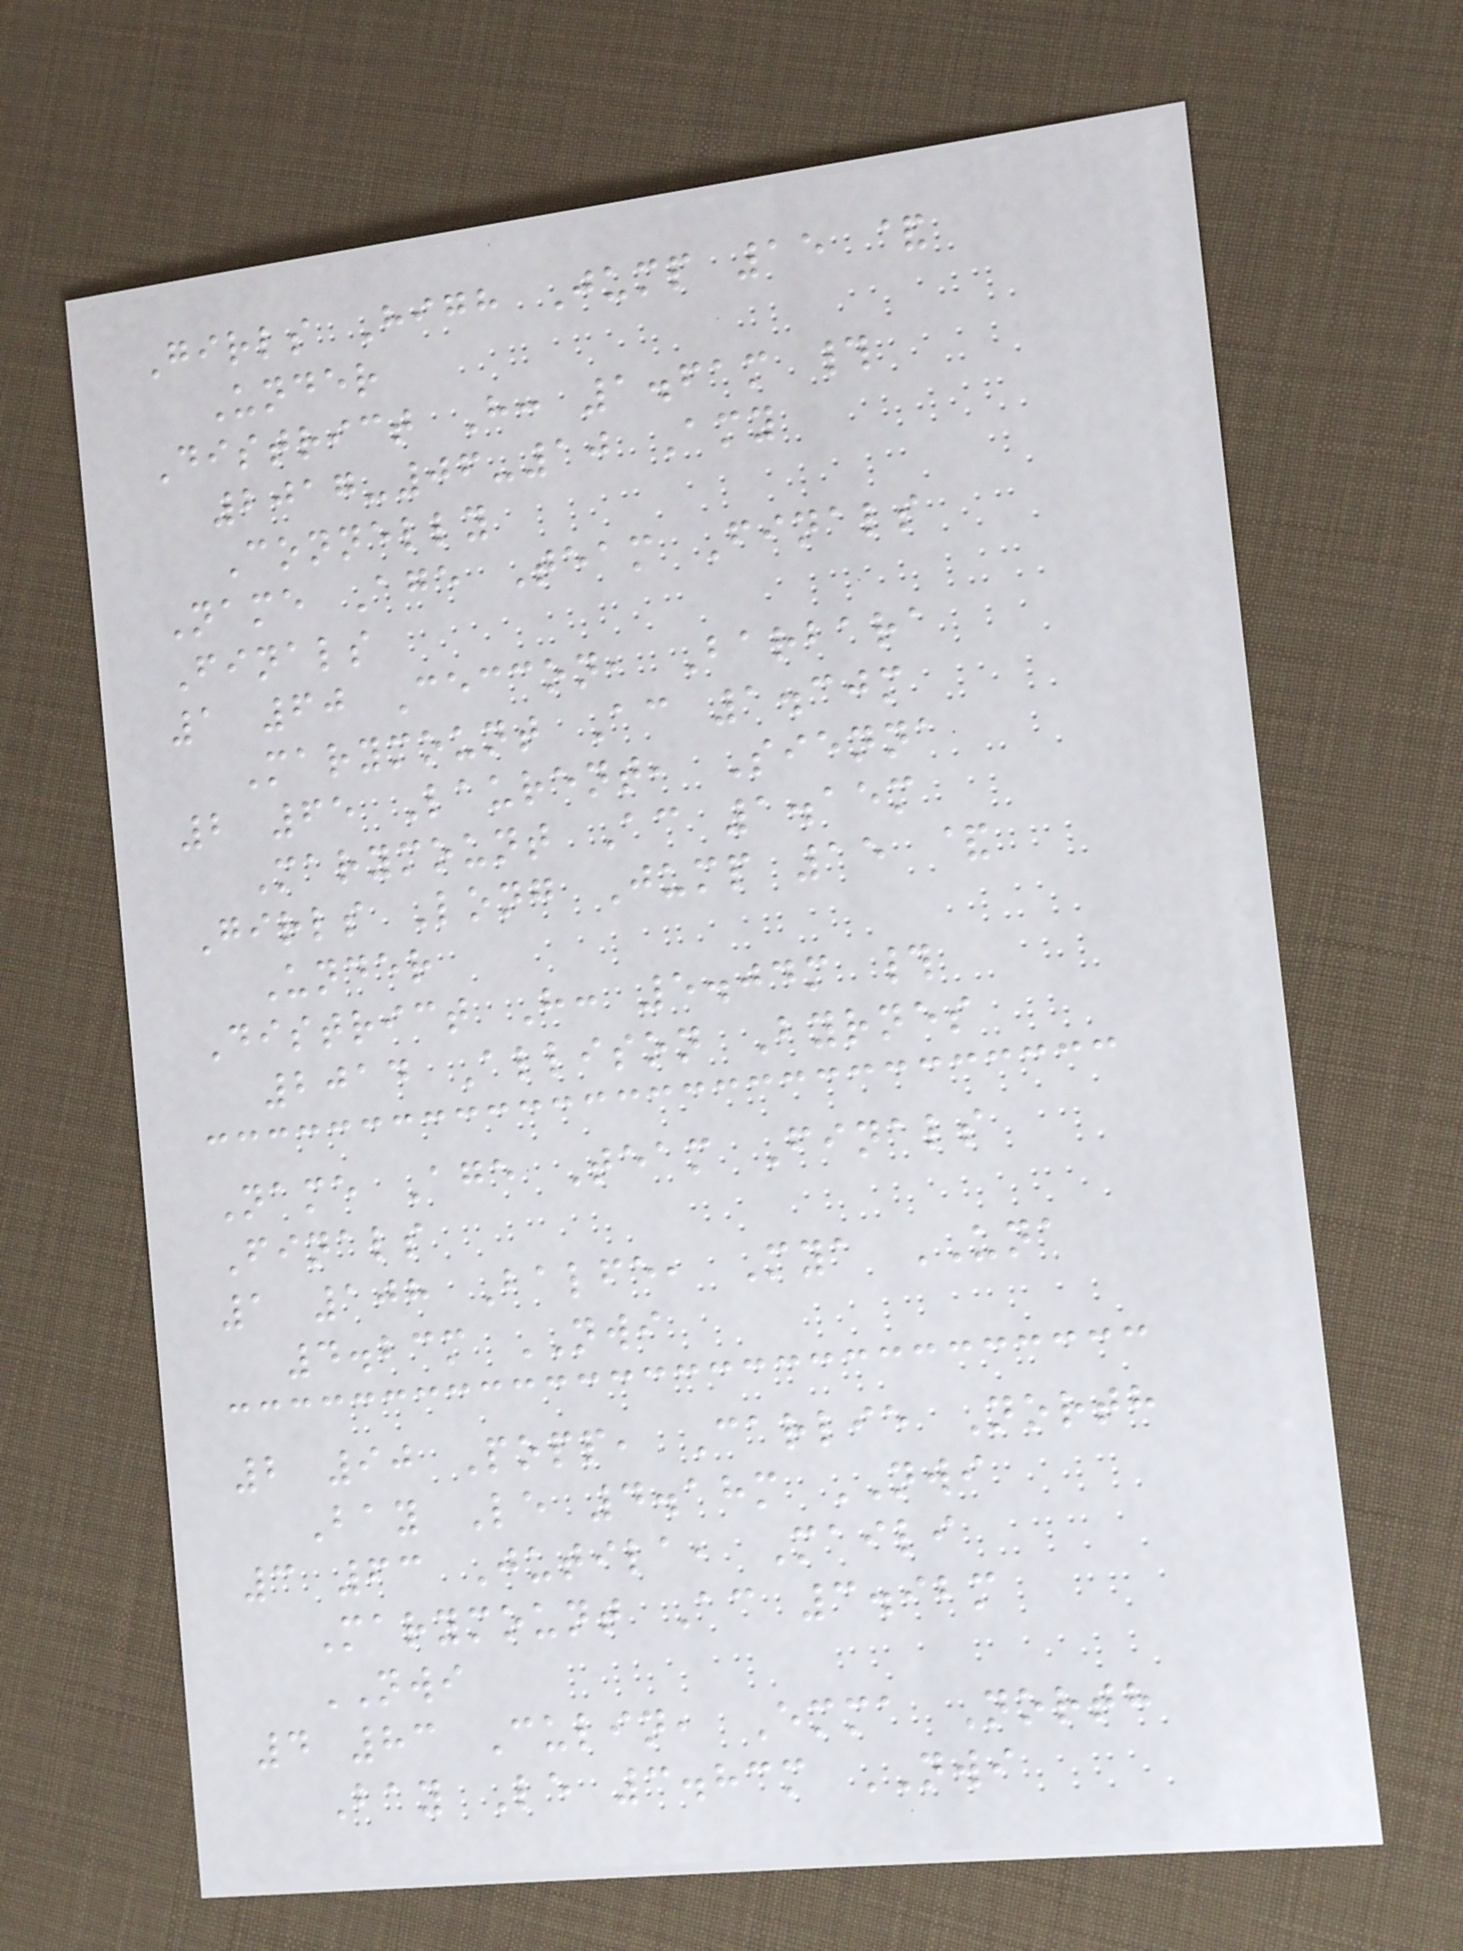Girls High Jump 15 &
Under
District H: 1.61m #
2017-06-10 Amy
Connelly
Name Age Team Finals
Finals
1 60 Ceccon, Barbara
Marymount Ac 1.30m
2 65 Laurent, Sienna
Marymount Ac 1.15m
Girls Long Jump 15 &
Under
District H: 5.04m #
2014 Allison Byrnes
Name Age Team Finals
Finals
1 108 Balfe, Mya UNA
4.23m NWI
2 90 Popp, Carlie North
Bay Le 4.18m NWI
3 63 Jutila, Maili
Marymount Ac 3.92m
NWI
4 83 Culin, Emma North
Bay Le 3.83m NWI
